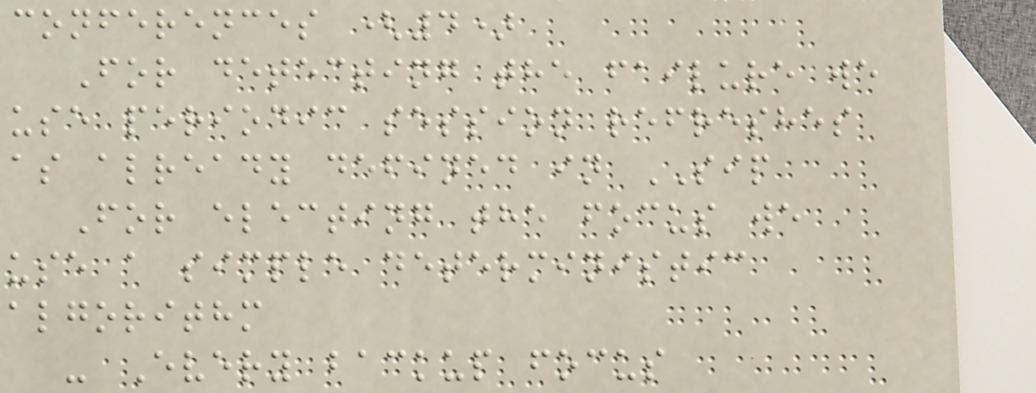conferences (4)
For detecting the failure we
use periodic session refreshes
as already defined in SIP
For electing the focus we
use a simple deterministic
algorithm
- Every backup focus
